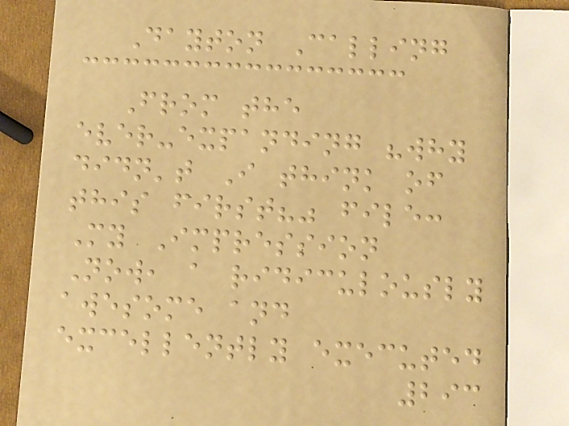Dayton Calling
From the
ever-expanding "why
didn't I think of
this first?" file:
My Impression
Now, a ridiculously
awesome and
excellently executed
293
